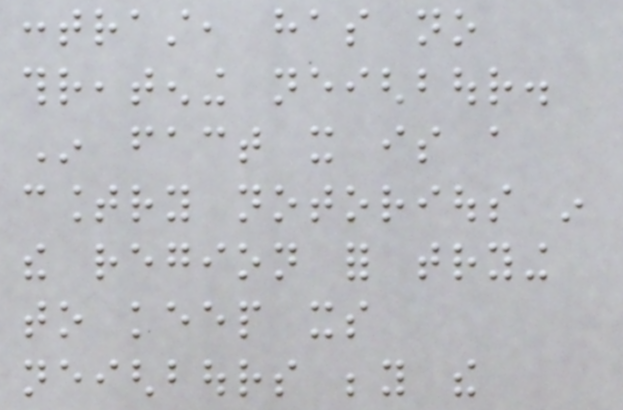contrast, has no
threatening neighbour.
In fact it is a
country notorious in
the region for trying
to keep its
neighbours beyond the
